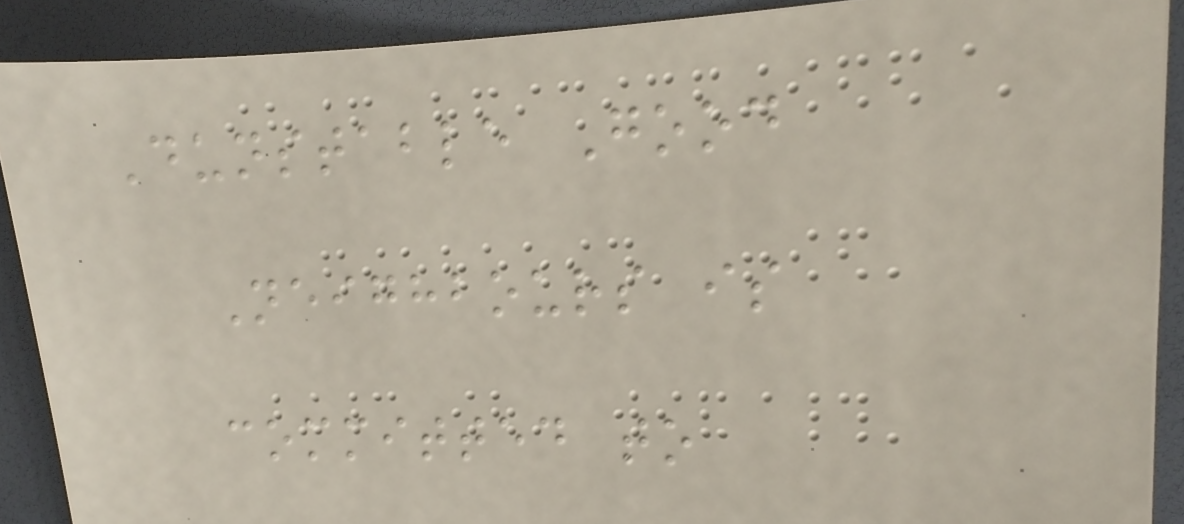Dunstable Good
Neighbours is
committed to
